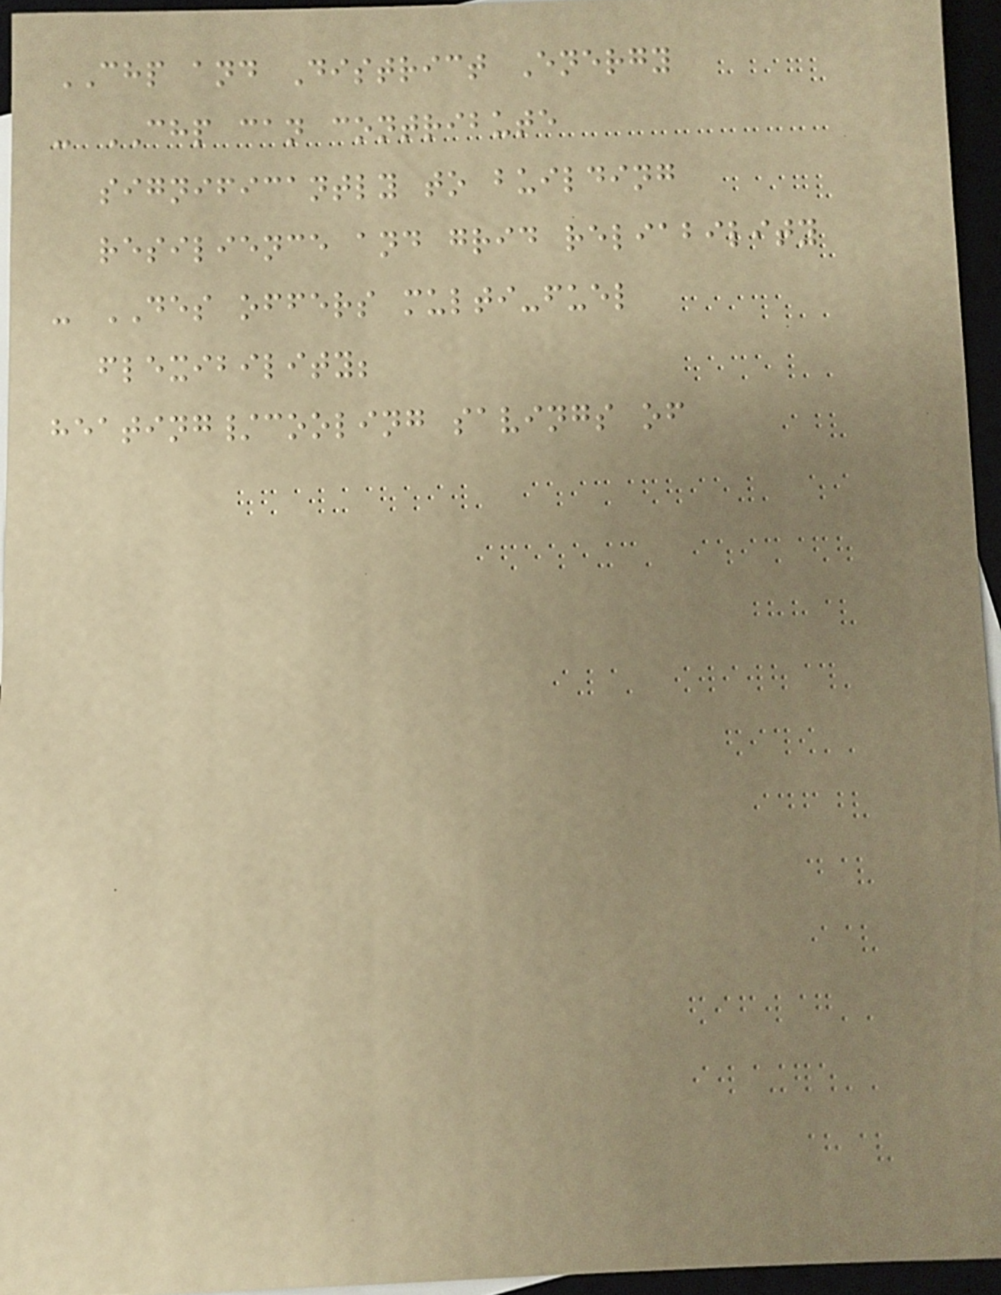CHP and District Energy
- CHP can contribute
significantly to building
resilience and grid reliability
- DES offers multi-fuel
flexibility;
heating/cooling savings of
